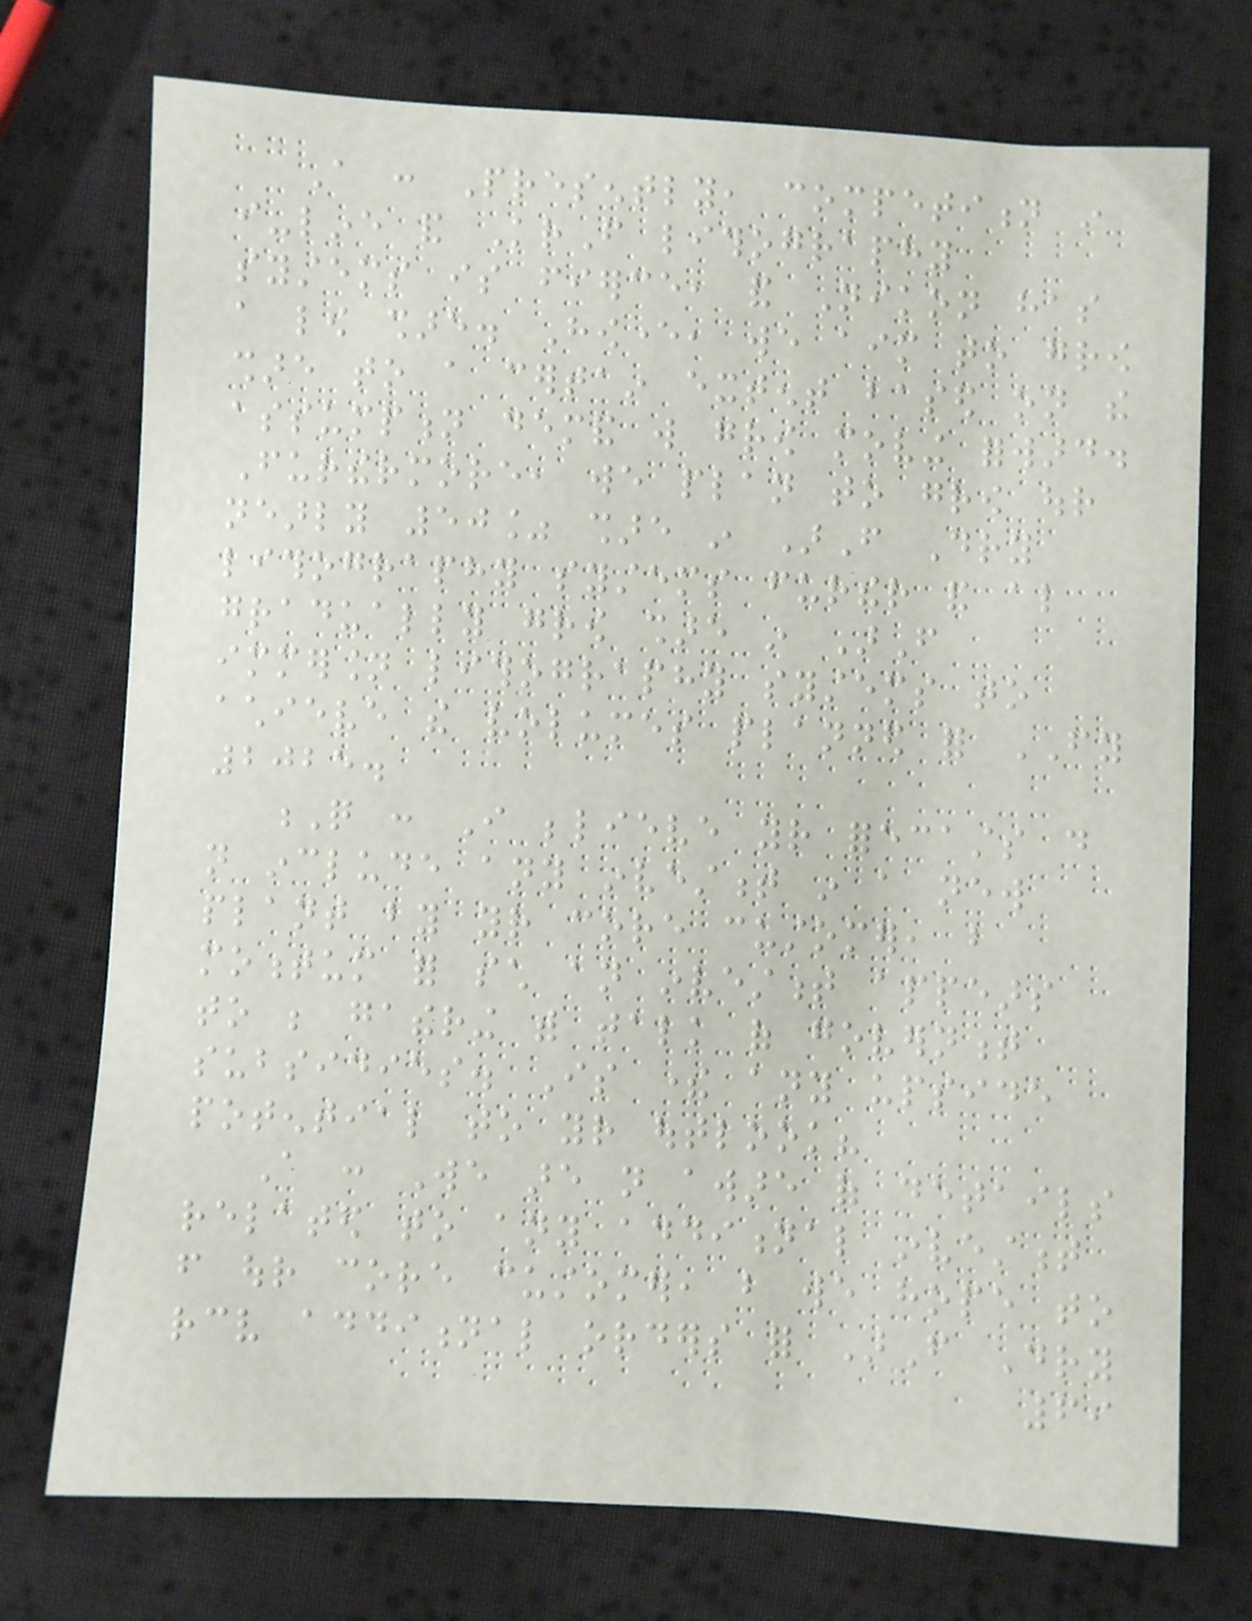A : Presently, competition in
i-line and KrF lithography
systems is fierce, and Nikon has
a low share. However, we aim to grow
share to a certain extent based on the
assumption demand will grow moving forward.
Furthermore, we plan to grow our
nearly 50% share in ArF Dry
lithography systems further and also
gradually grow share in ArF
immersion lithography systems to
achieve the volumes planned for FY
2025.
Q : I believe your forecasts do
not include any investment in a new
plant by your core customer, but
momentum for such an investment appears
to be gathering with talk of government
subsidies. Is there any upside
potential to your outlook?
A : We are not aware of details
related to any additional investment
from our core customer, but we hope to
receive additional orders for ArF Dry
69
